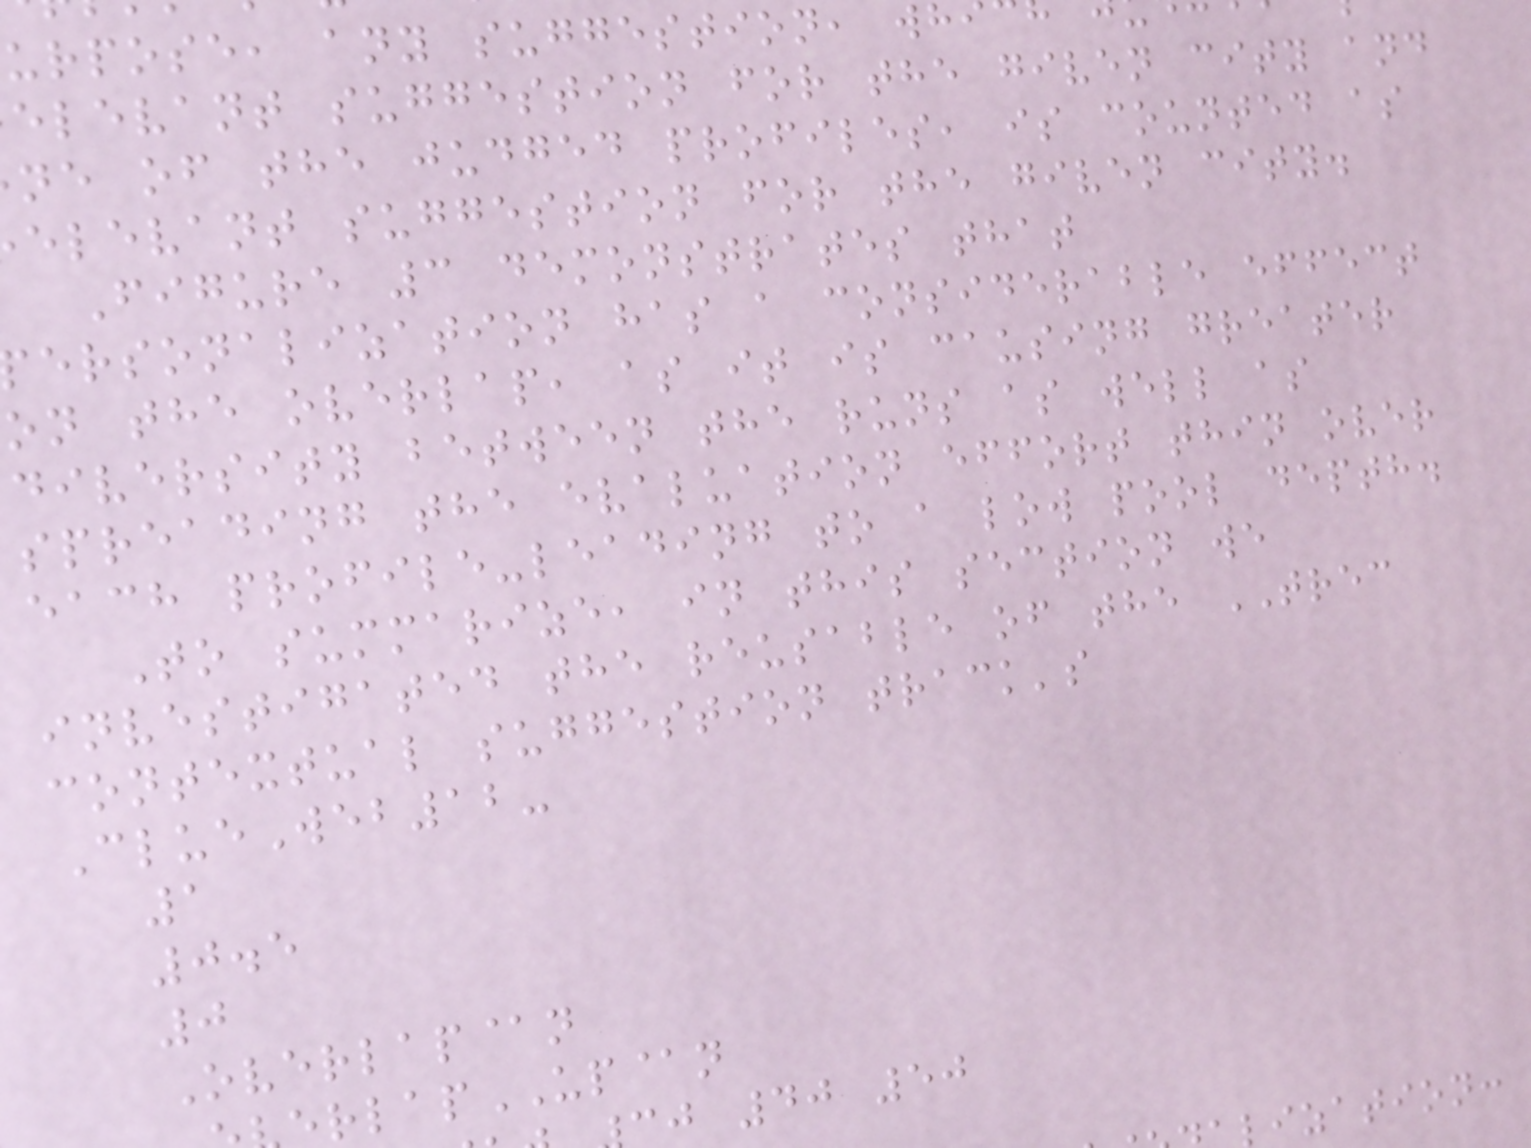urpose, any suggestion, wh
elevant suggestion for the given city and
ne of the judged profiles, is counted as
elevant suggestion for the given city.
Figure 3 demonstrates that
ersonalization has a considerable effect
on the overlap, as it is causing greater
diversity between the runs as well as
spreading the evaluation effort thin over
each profile-leading to a low pool depth.
To summarize, in this section we
investigated the reusable of the TREC
contextual suggestion track's
ClueWeb12-
1
0.5
0
Overlap@n
rlapUP@n
j 40 50
